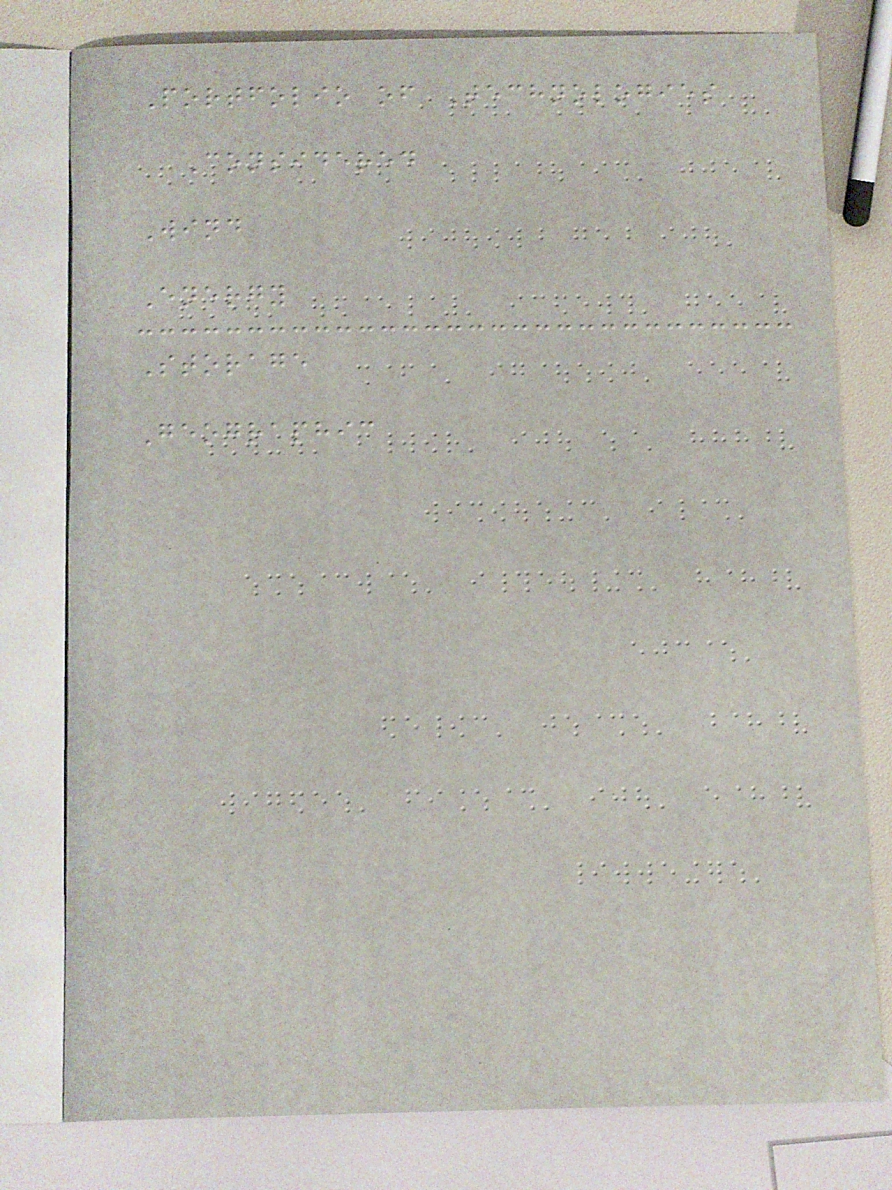Portfolio of Technologies
Considered
Wind
Energy
Storage
Geographic
